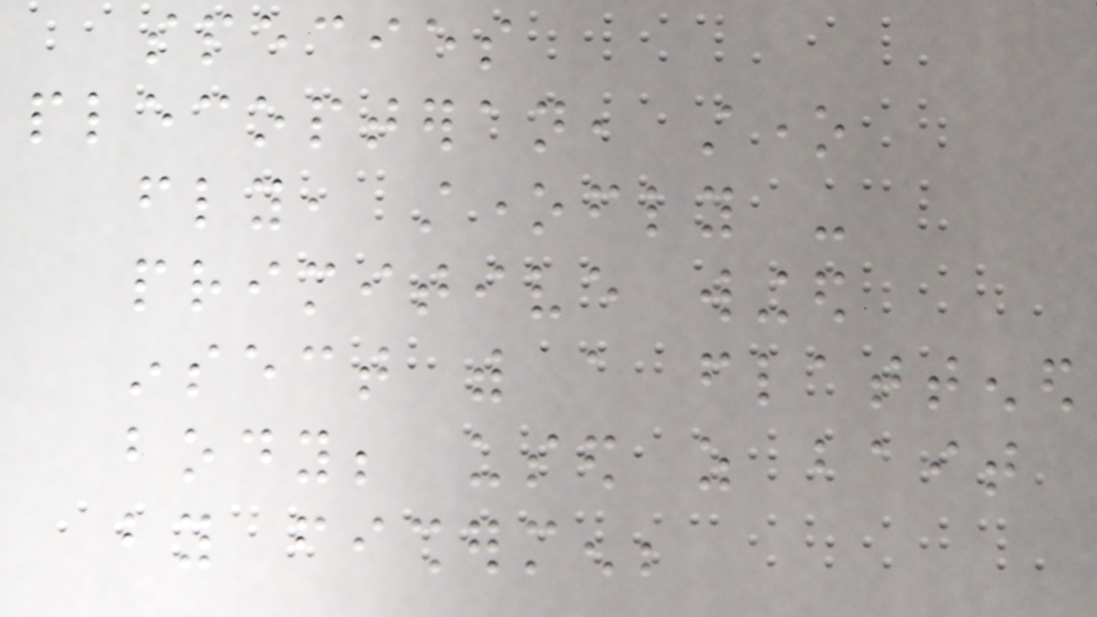species
plecopteran, stone
fly, stonefly -
primitive winged
insect with a flattened
body; used as bait
by fishermen;
